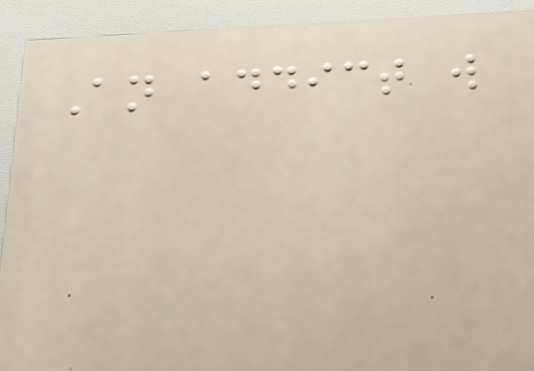An addict will
